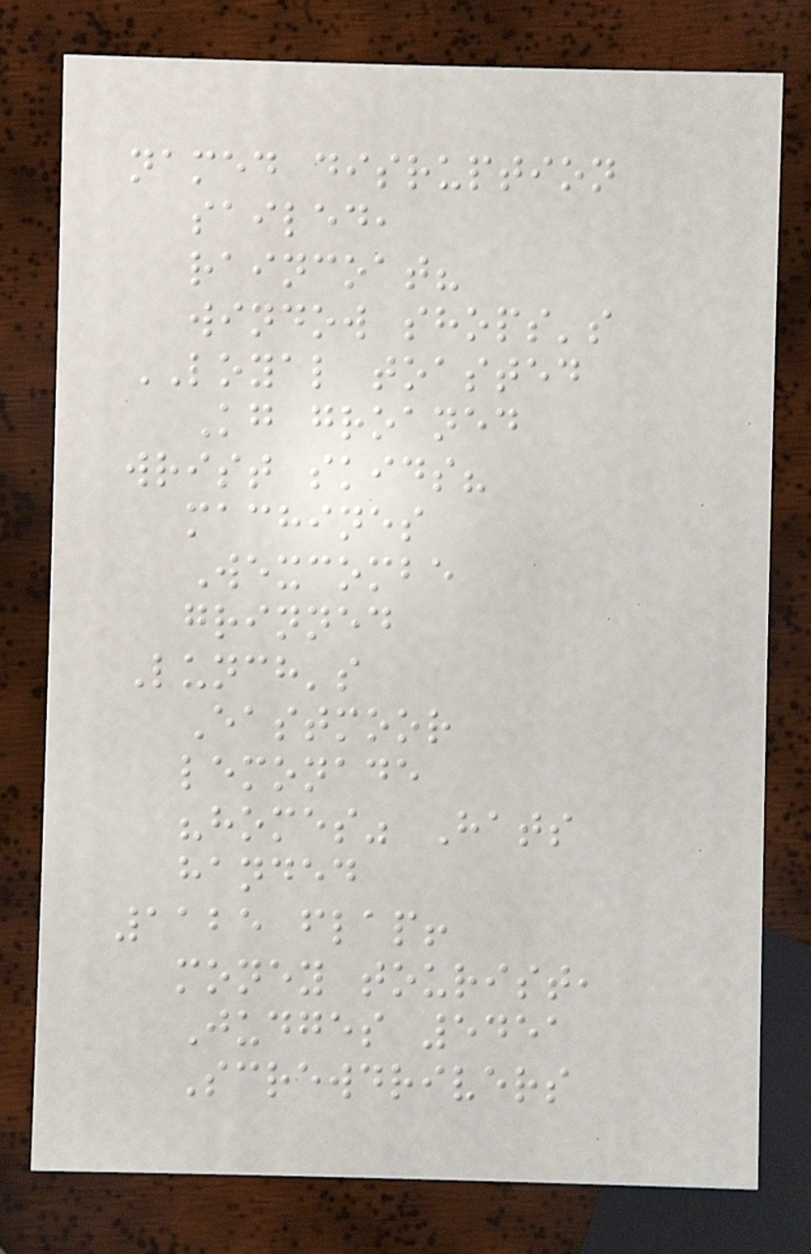named disruption
sailed,
raincoat?
window shops's
LOYAL toasted
Kg groaned
wrist skids?
machines
Wexcombe
grinned
Lunch's
Eastmoor
lemonade
"homes" Hats
handed
1125 flap!
money tourist,
Judges 5451
Screwdrivers
